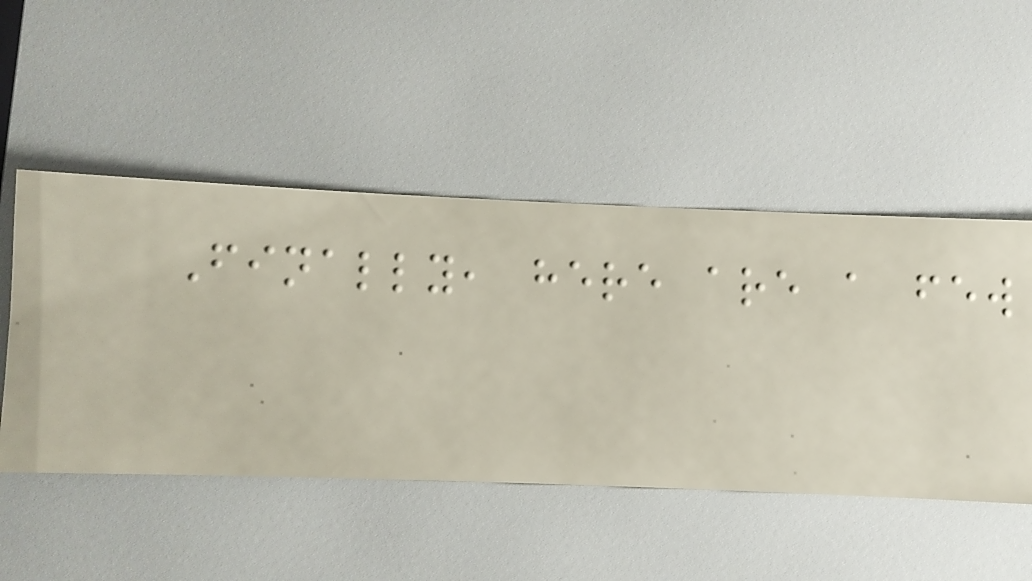Finally, here are a few
